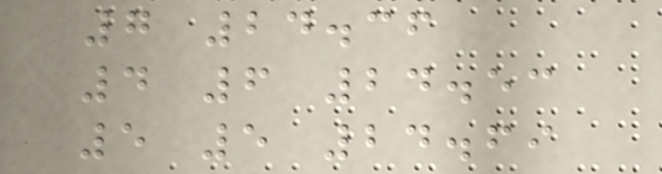7 24.36
4 6 24.53
5 5 24.69
